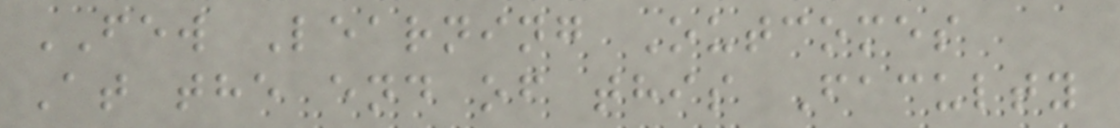FEW Learning Outcomes
At the end of this Faculty
